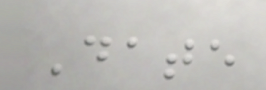Date
